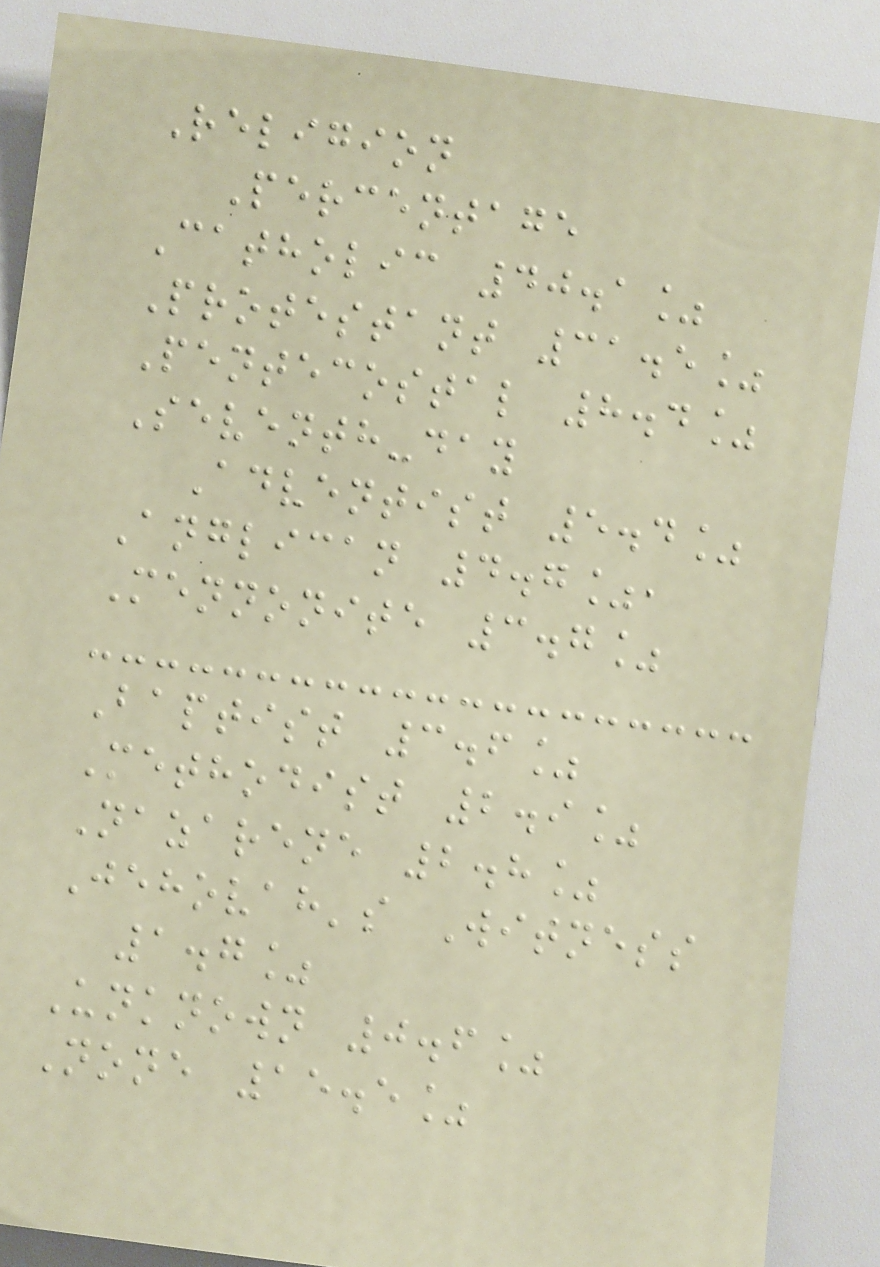Religion
Percentage
Catholic 40.1%
Protestant 31.5%
Pentecostal 8.4%
Seventh-day
Adventist 5.4%
Anglican 4.7%,
Mennonite 3.7%
Baptist 3.6%
Methodist 2.9%
Nazarene 2.8%
Jehovah's Witness
1.7%
Unknown 0.6%
None 15.5%
